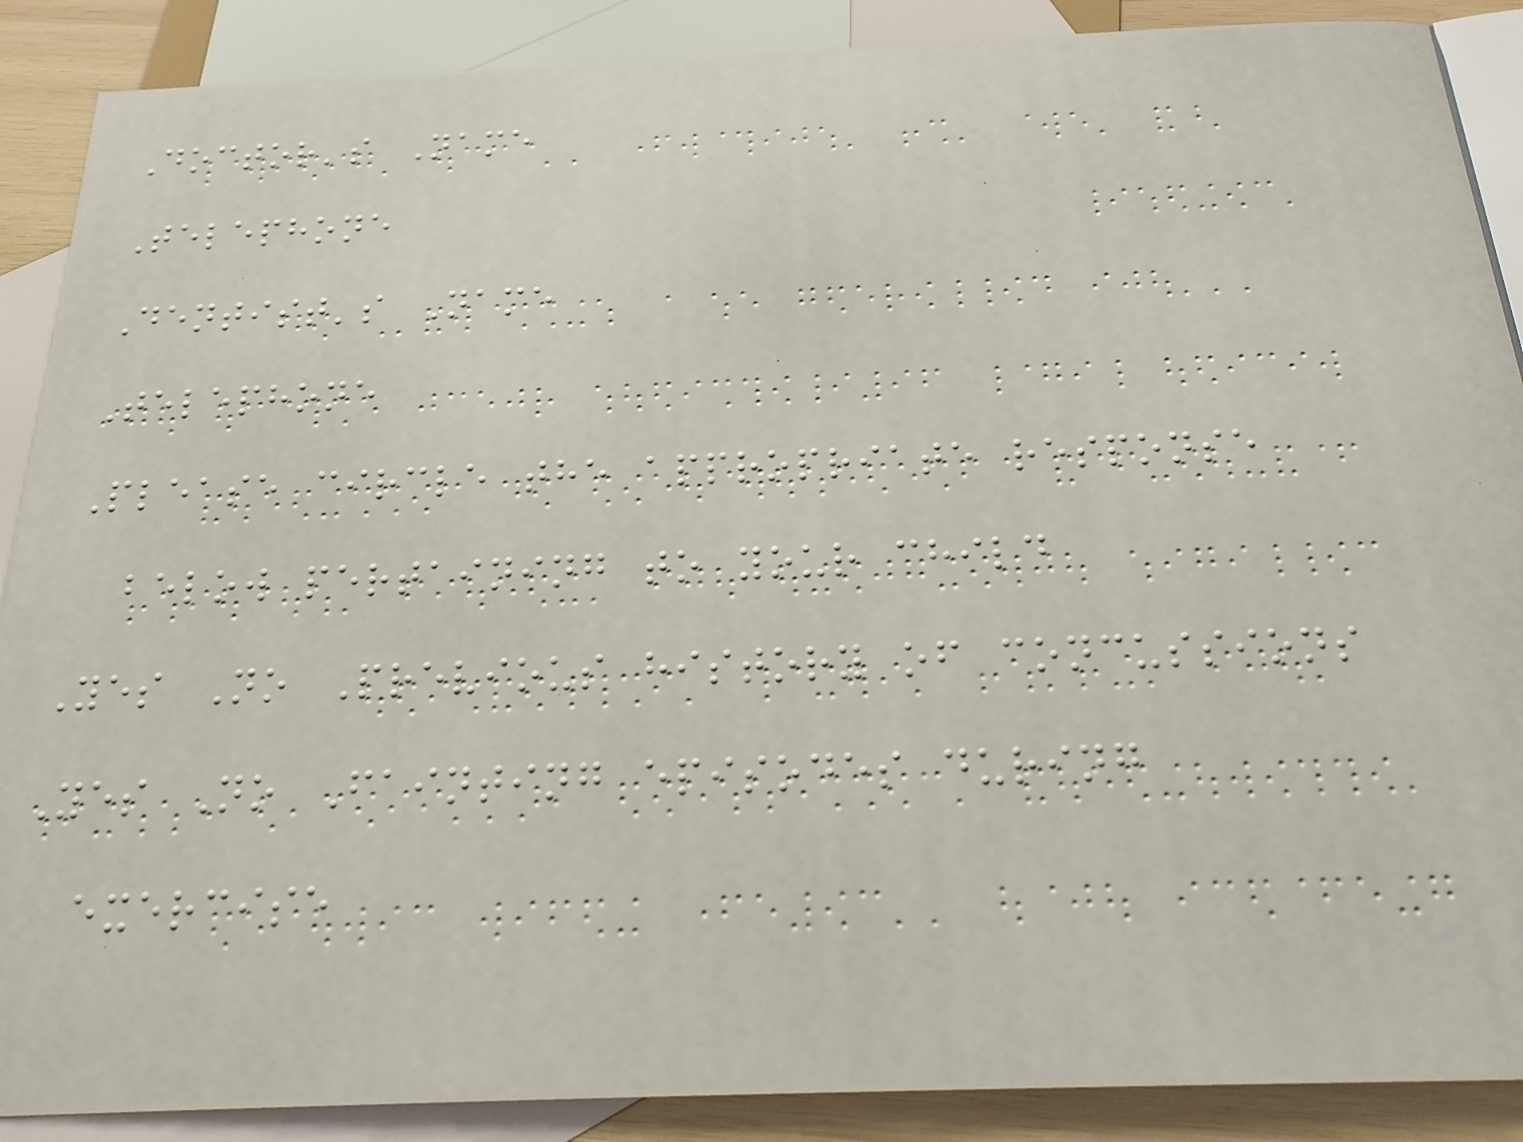Doctor's Name
Telephone
Dentist's Name
Telephone
Please circle the appropriate response
below pertaining to your child
Yes No Previous history of concussions
Yes No Fainting episodes during
exercise
